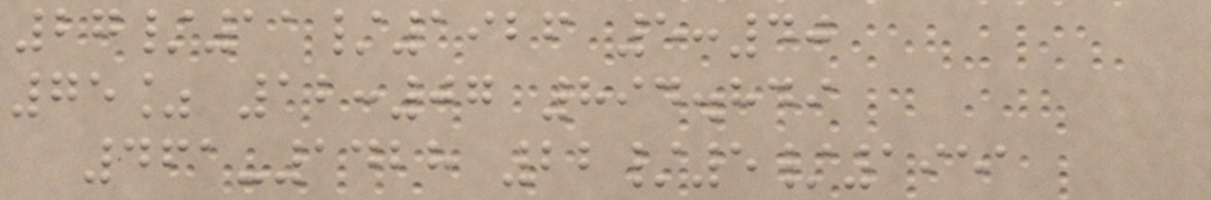27/11/1926 5:40
75% 12:07 894.849
461-1428 22/5/1951
